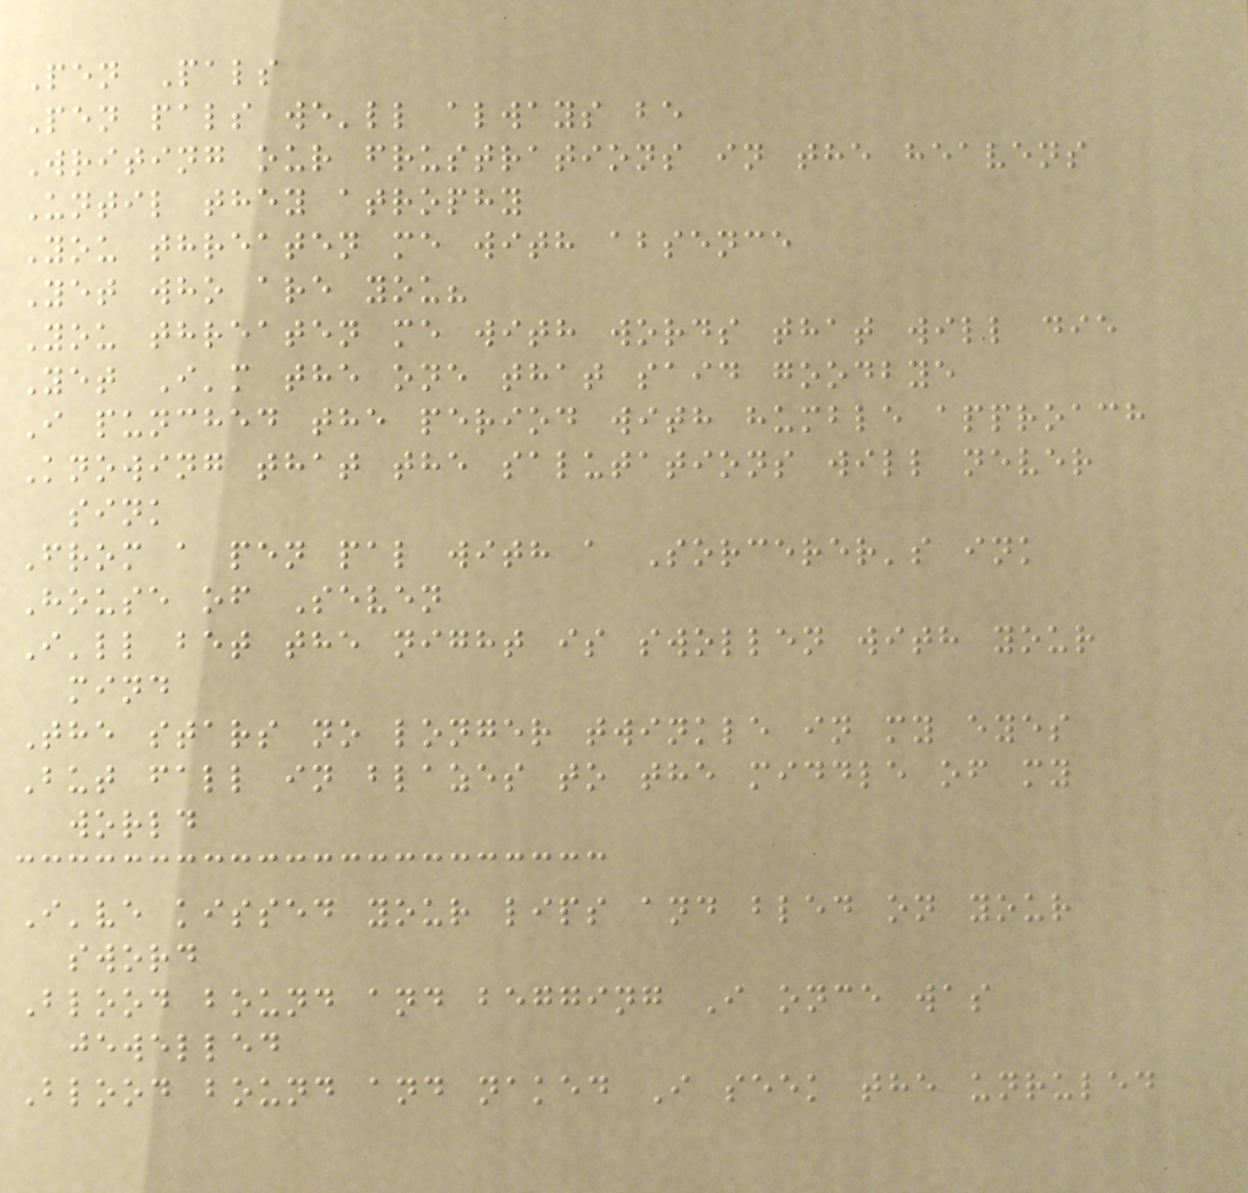Pen Pals
Pen pals we'll always be
Writing our frustrations in the heavens
Until they atrophy
You threaten me with absence
Yet who are you?
You threaten me with words that will die
Yet I'm the one that said goodbye
I punched the period with humble approach
Knowing that the salutations will never
sink
From a pen pal with a Sorcerer's ink
House of Seven
I'll bet the night is swollen with your
mind
The stars no longer twinkle in my eyes
But fall in blazes to the middle of my
world
I've kissed your lips and bled on your
sword
Blood bound and begging I once was
jewelled
Blood bound and naked I seek the unruled
